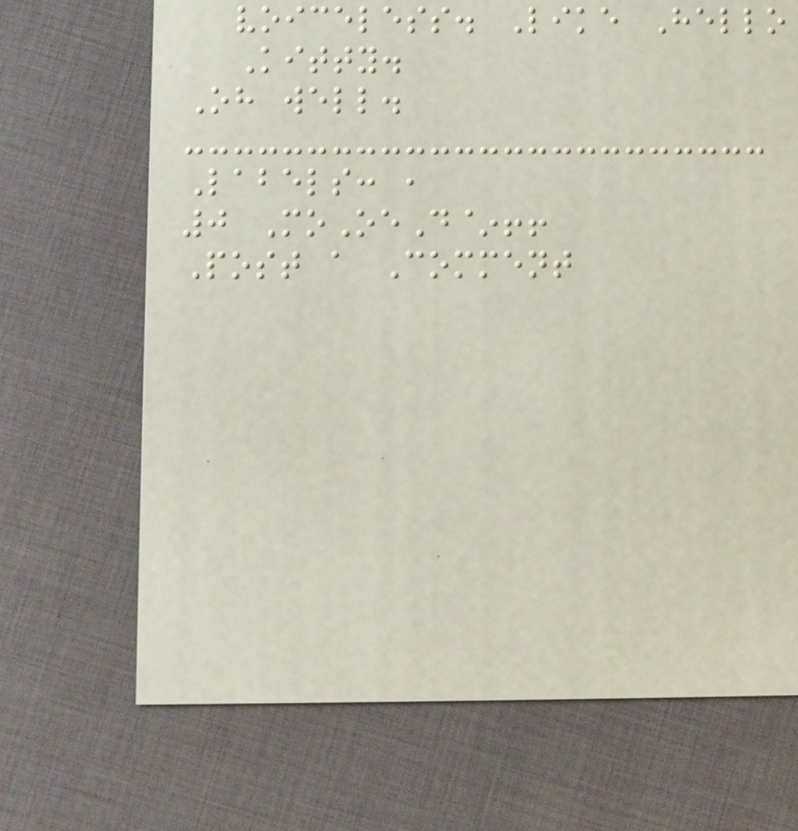voiceless. Like Hello
Kitty.
Oh well.
Labels: ,
0 MoOeD~!!
Post a Comment
